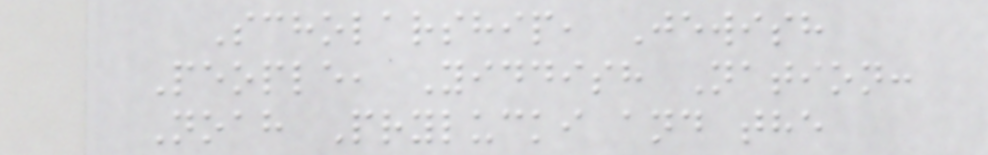Scholarship, Jewish
People, Yiddish Nation:
Noah Prylucki and the
